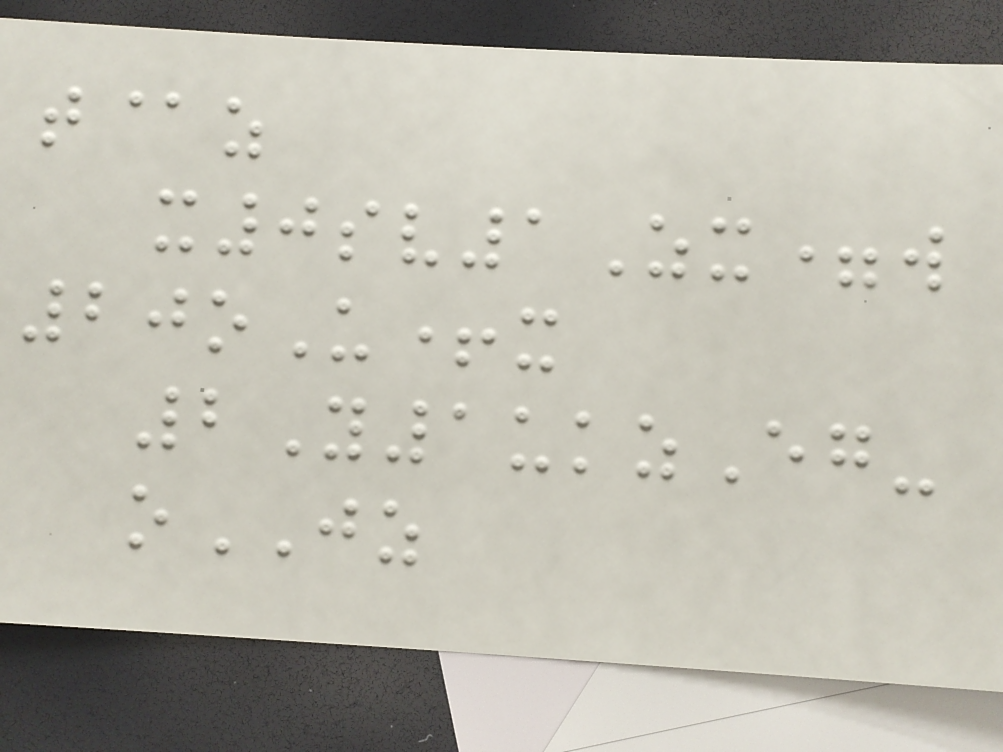t@z
x0sv1Zx=w
20oU+x
2Y1ukzEg-
oJZ
